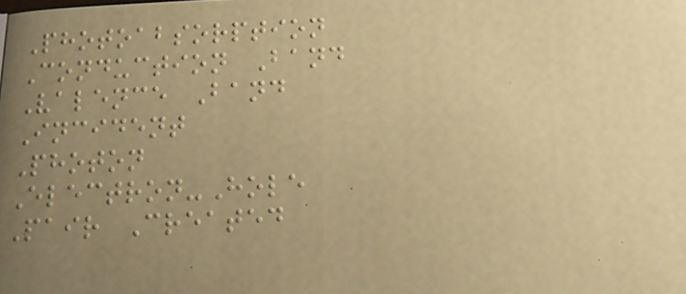Photoabsorption
Conduction Band
Valence Band
Incident
Photon
Electron-Hole
Pair Created
